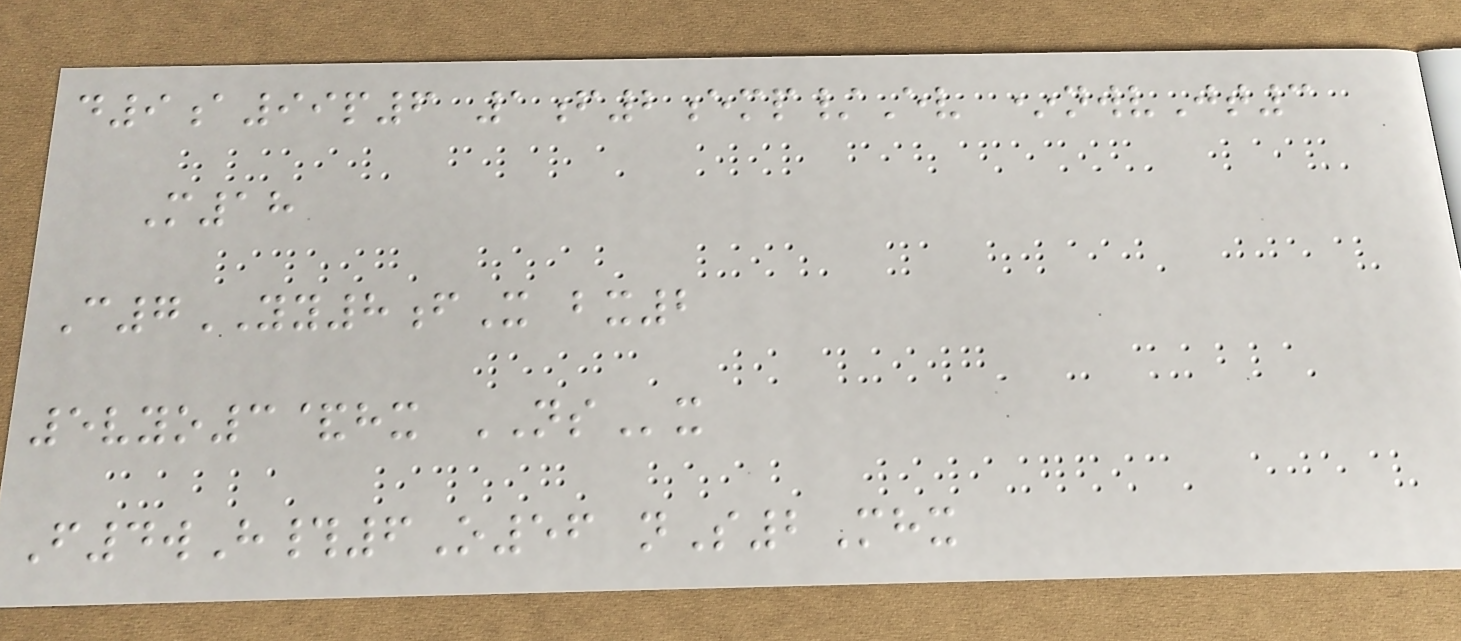d9a99p6 1f2emp/Ev *nwvJt3
M18
C7YY8fX bx2
5vyo3&hx NSx
F4wH#6O56 nS2Mhx
